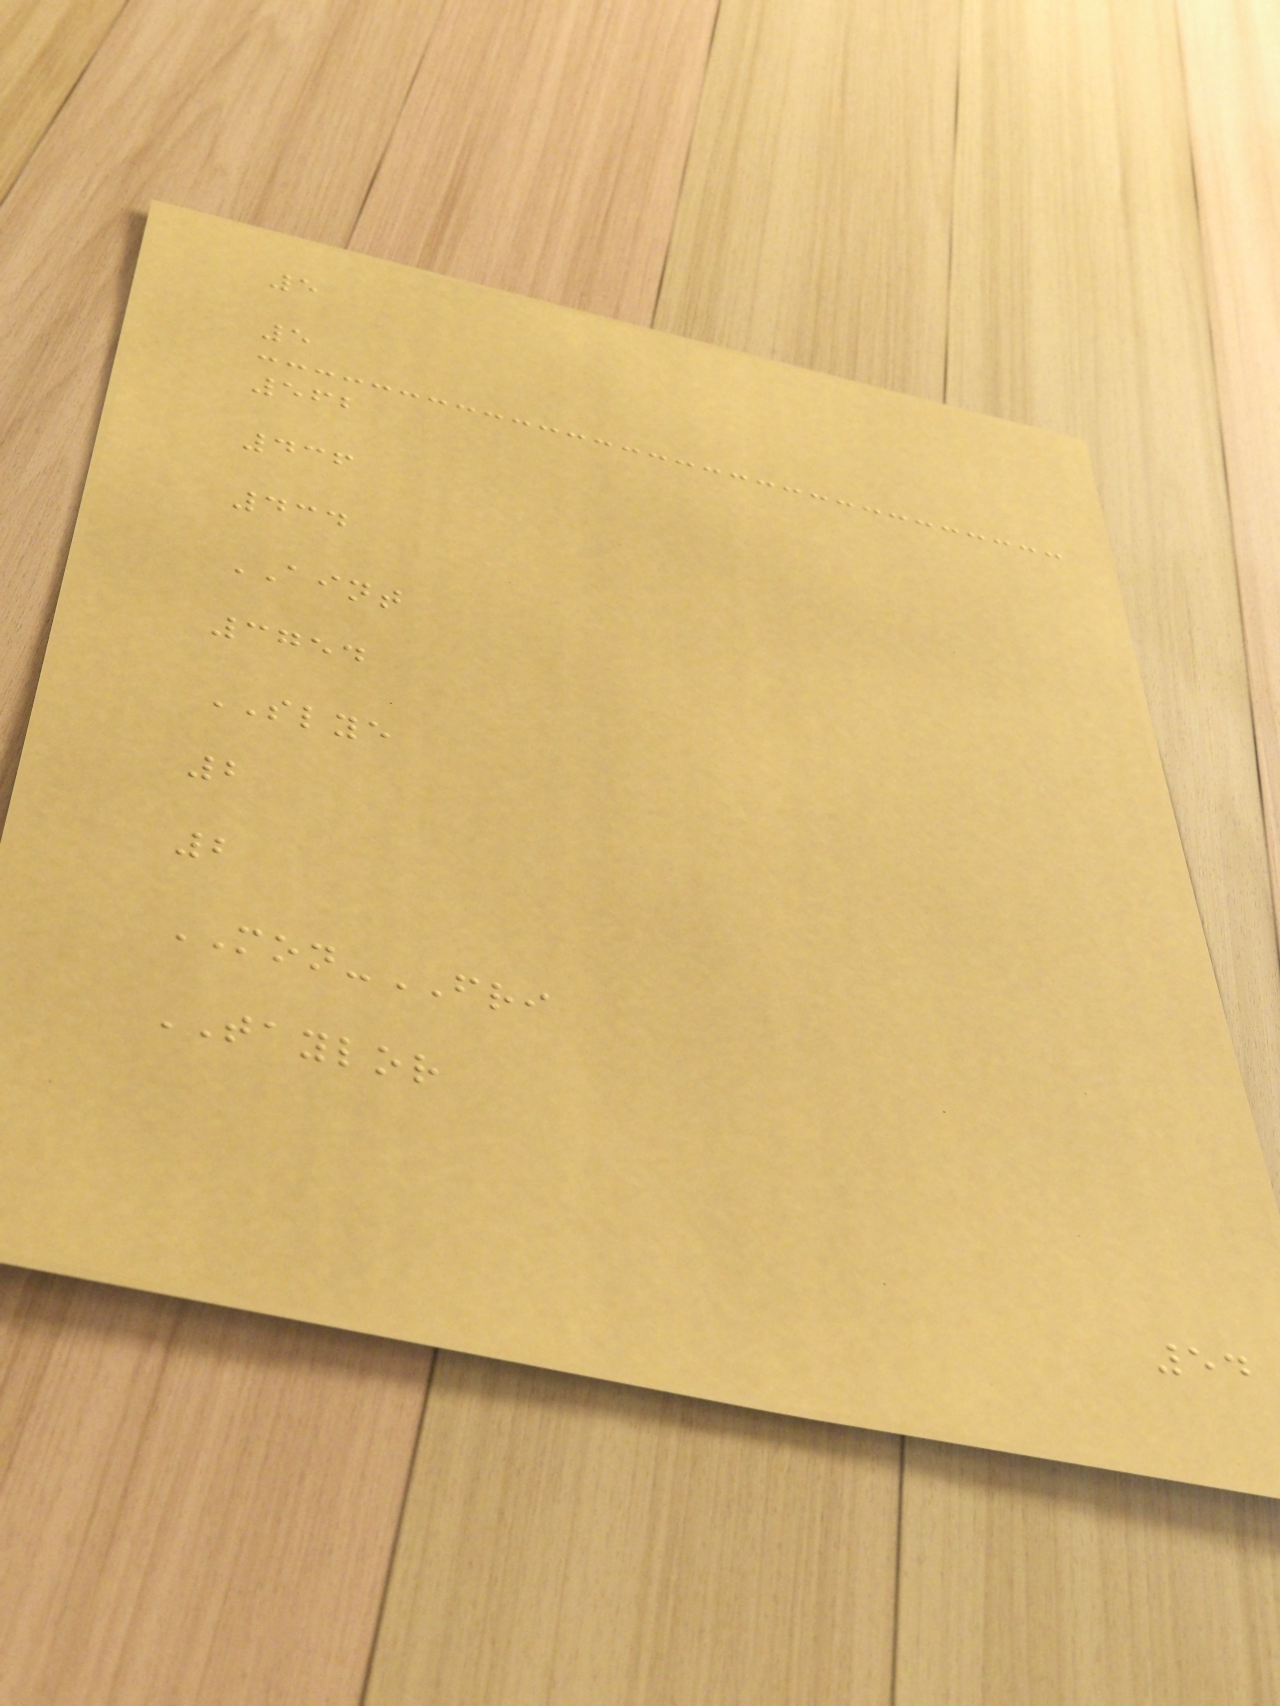5
5
562
436
434
AINT
3754
SLYE
2
2
MON-FRI
TAYLOR
54
